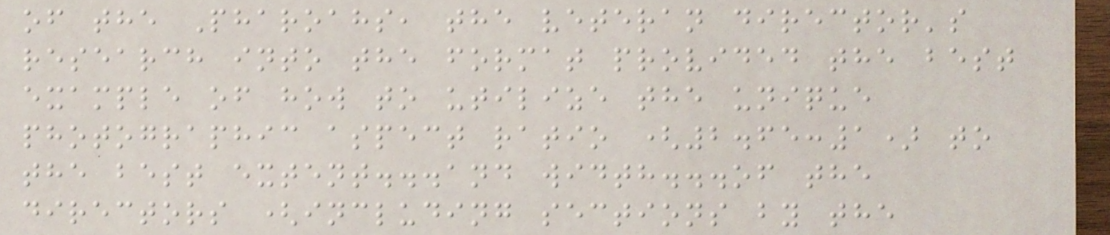of the Pharoahs, the veteran director's
research into the format provided the best
example of how to utilize the unique
photographic aspect ratio (2.65:1) to
the best extent...and width...of the
directors (including sections by the
